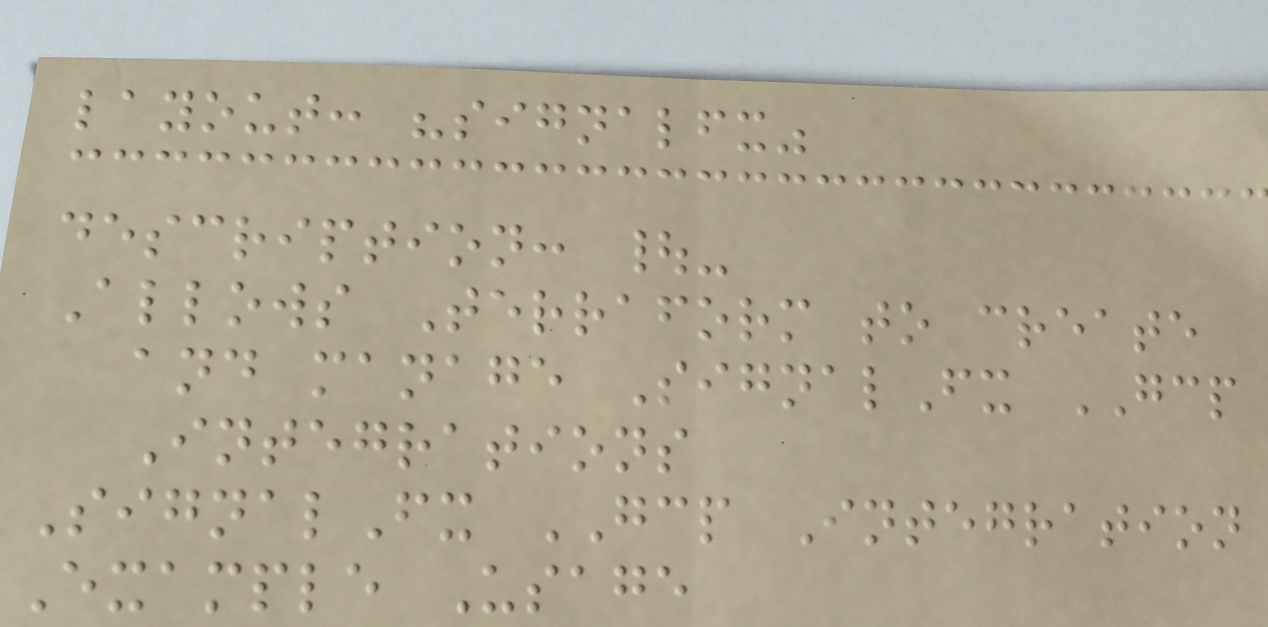layout: "signalfx"
description: |-
Allows Terraform to create
and manage SignalFx GCP
Integrations
SignalFx GCP Integration
Example Usage
